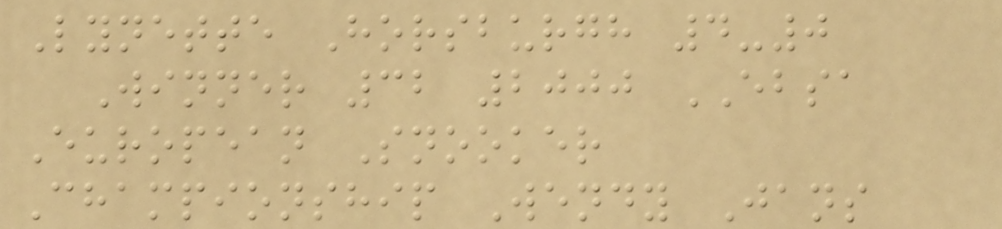Lynette Horsburgh 4-0
Winner 32 2000 EBSA
European Snooker
Championship Wendy Jans
